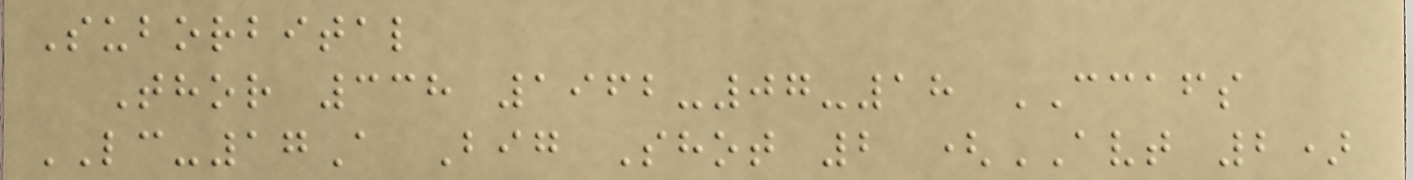Suborbital
Thor 338 1962-07-18 CCAFS
LC-17A Big Shot 2 (AVT 2)
